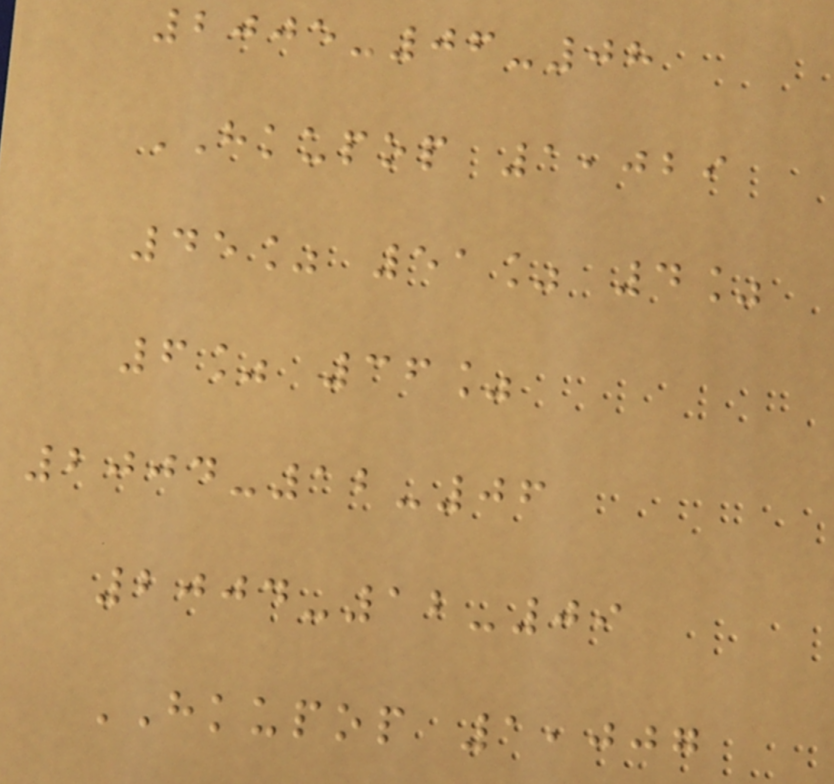2005-06-08
HKUPOP 1,029
45% 51% 4%
6% 36%
2004-12-06
2004-12-09
HKUPOP 1,007
